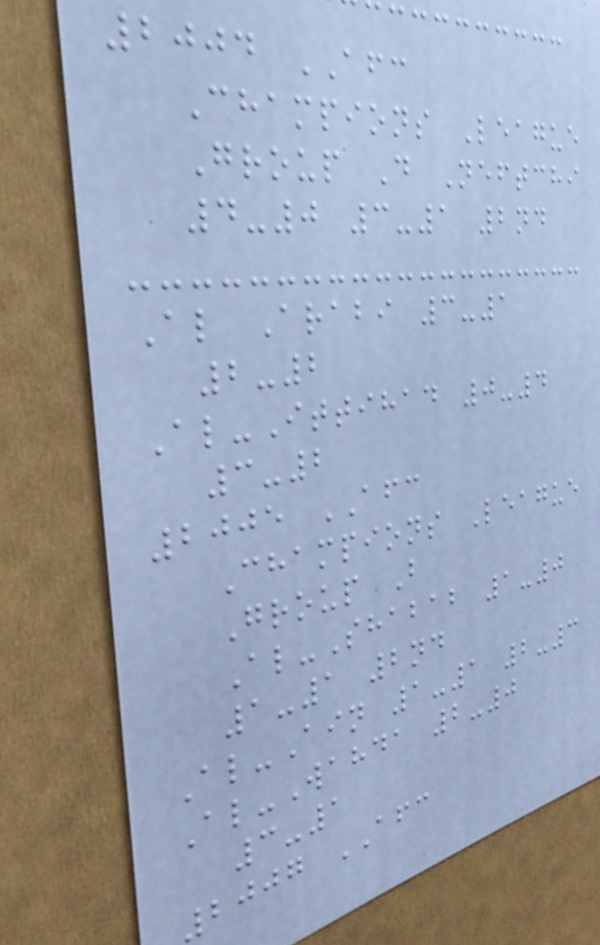2004 AFC
Champions League
Group D Neftchi
4-0 3-1 2nd
Al Arabi 3-1
2-2
Al-Ittihad 0-4
3-2
2005 AFC
Champions League
Group B
Al-Shabab 1-0
1-1 2nd
Al-Ain 1-1 2-3
Al-Wahda 2-0
3-1
2007 AFC
